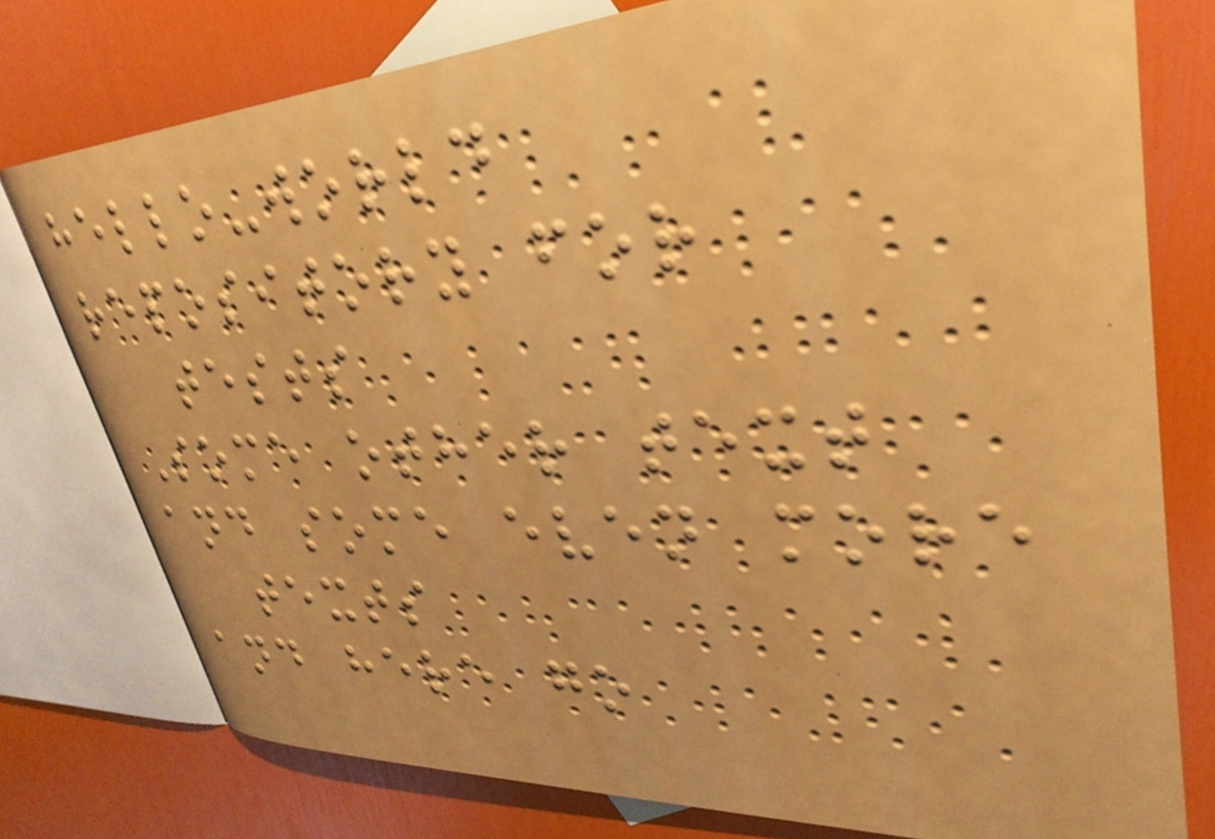hello-world
repository for
tests
Some other text
and some even more
texts
and here go
